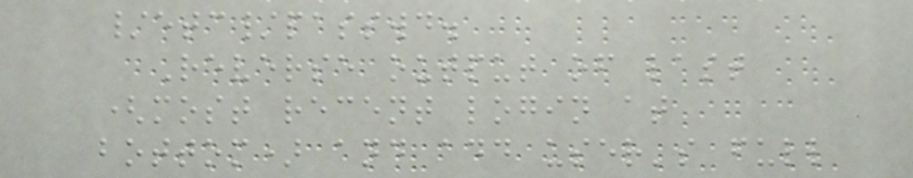/etc/passwd.
Reverse output of last
(most recent login at
bottom) and add user's full
